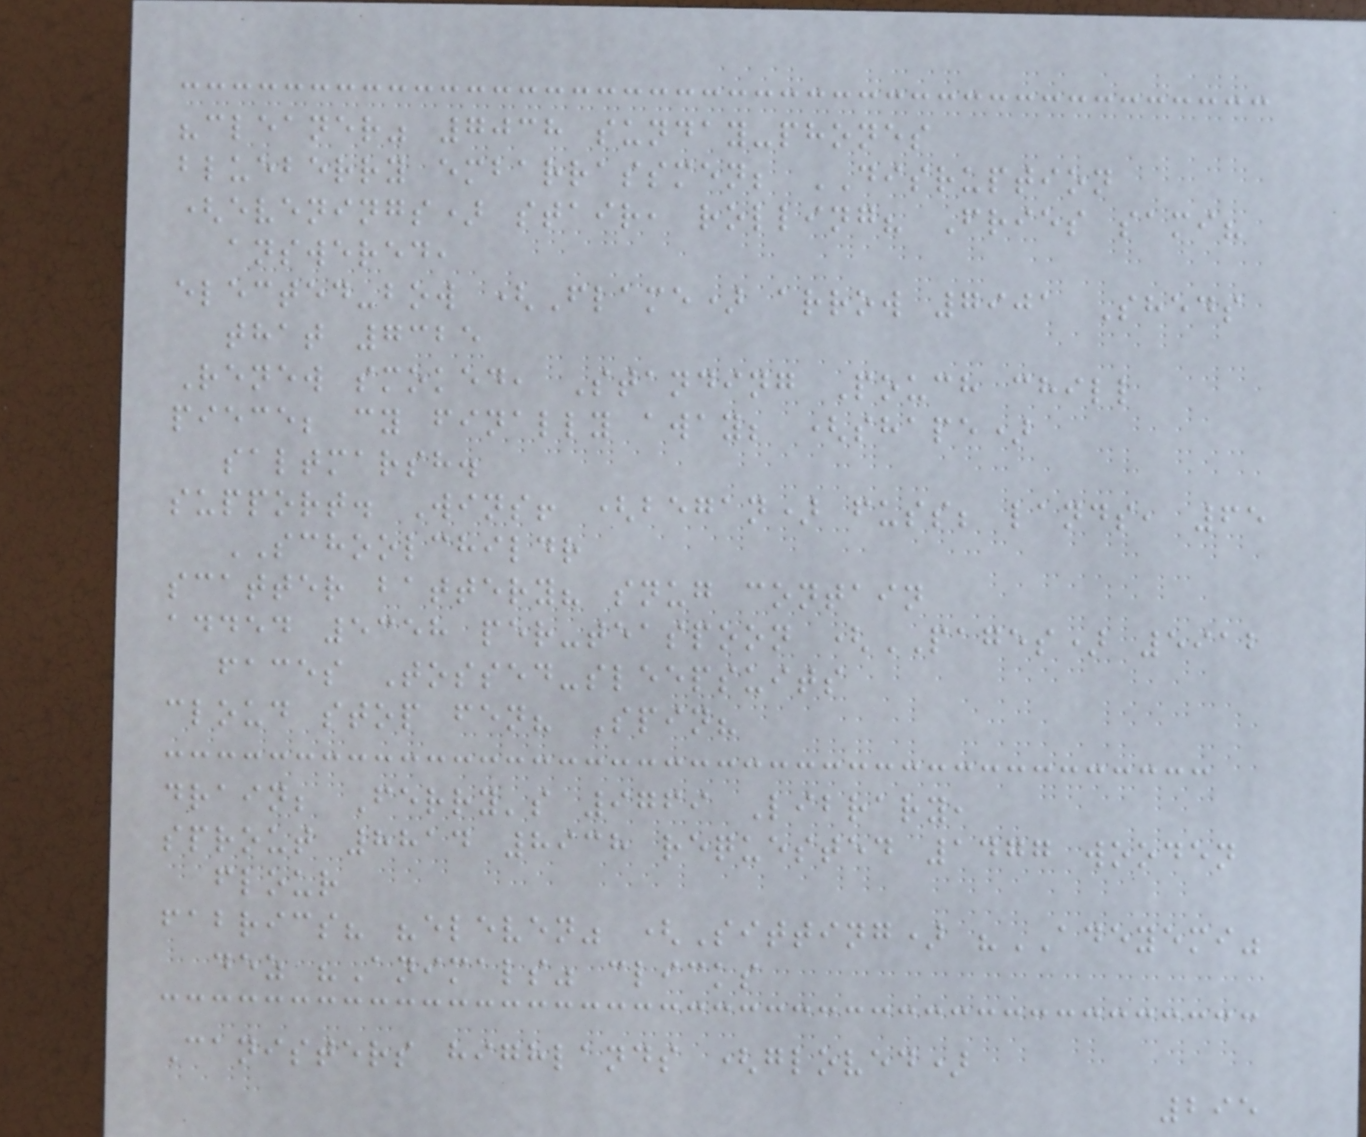"cleaner" 7038 sunday-phones
blueberry embarrassmen; DISRUPTION
(evenings) stair, rolling? Fries sami?
answered,
elected-bow (Flame) arrow 7901 Sheds
that 7325
Renew smoked, Standing Pouch chill
piece; cy finally away; (shape)
saltmarsh.
support. Wins! (began) fuss; lands, 65
SCHOOLCHILDR
scatter battery? snug contain
added 5358 per-teaspoon (PAGES) 5912
faces Tossed-sleepsuits
cloud stop fen? Spin?
drain; Ferry's 9769 Library,
sprout 8814 8938 requested 1477 wooden
flour
fabrics? "eleven" (Sitting) "ADEYEMI"
dez "Animals" clicks
Canisters highlands (gloved)
295
